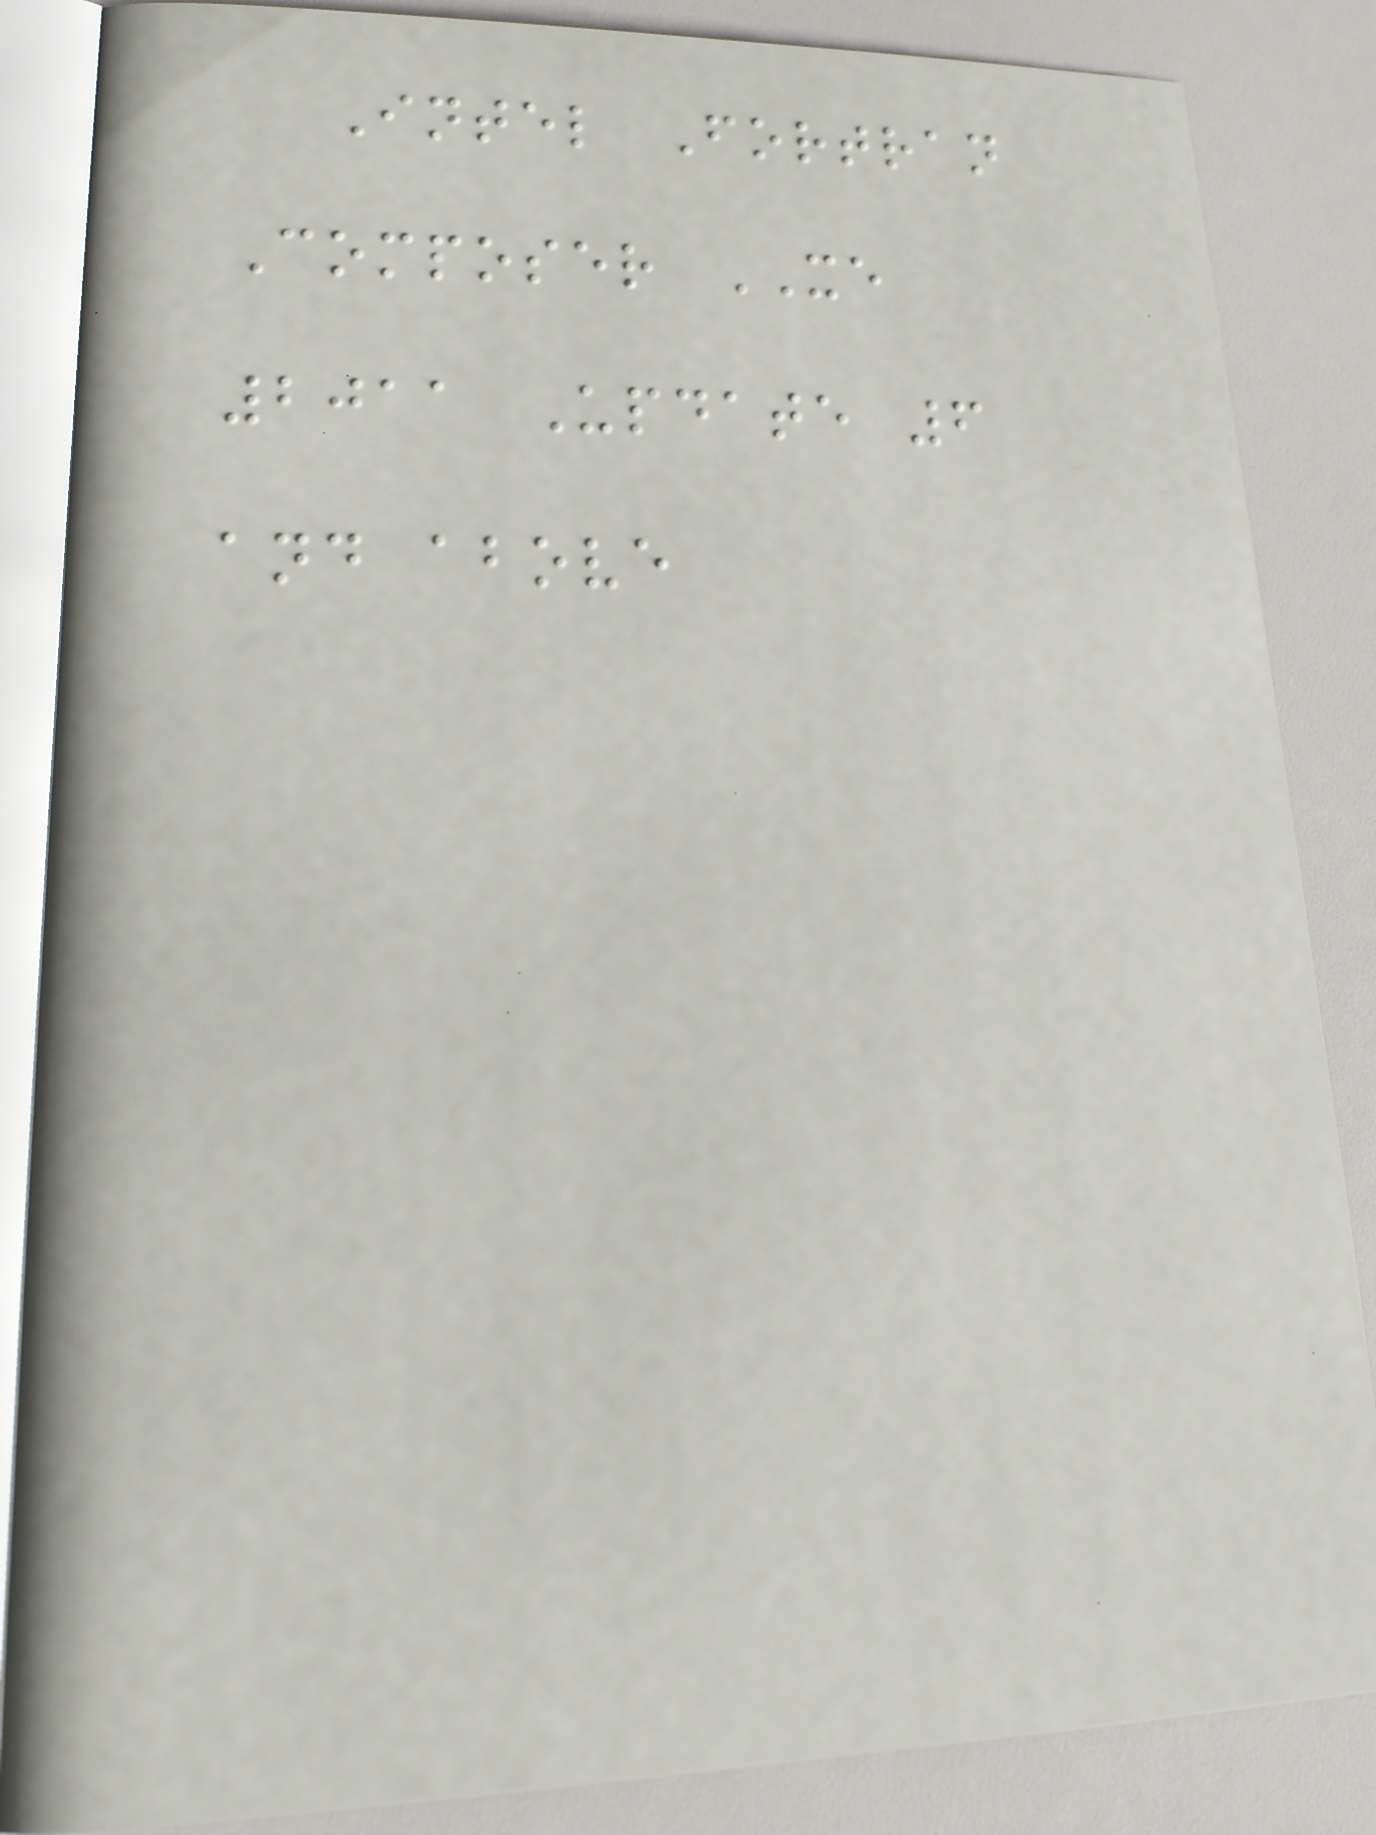Intel Fortran
Composer XE
2011 Update 6
and above
